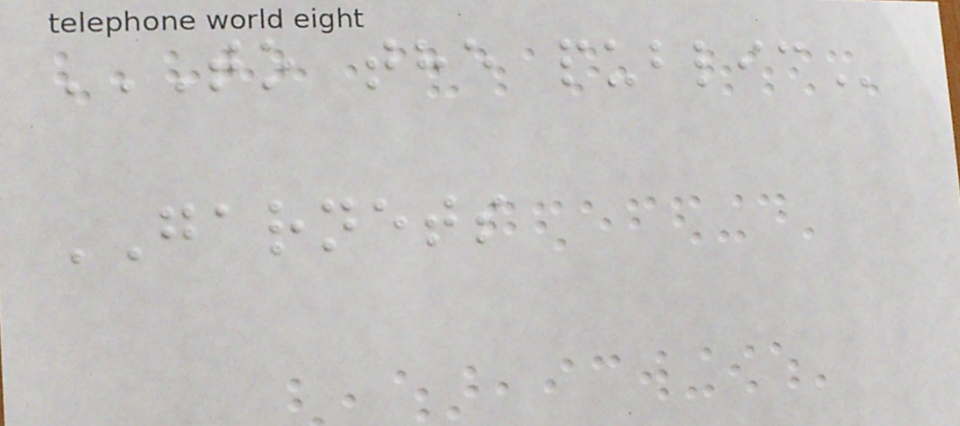TO THE PUBLIC
GARNETS
